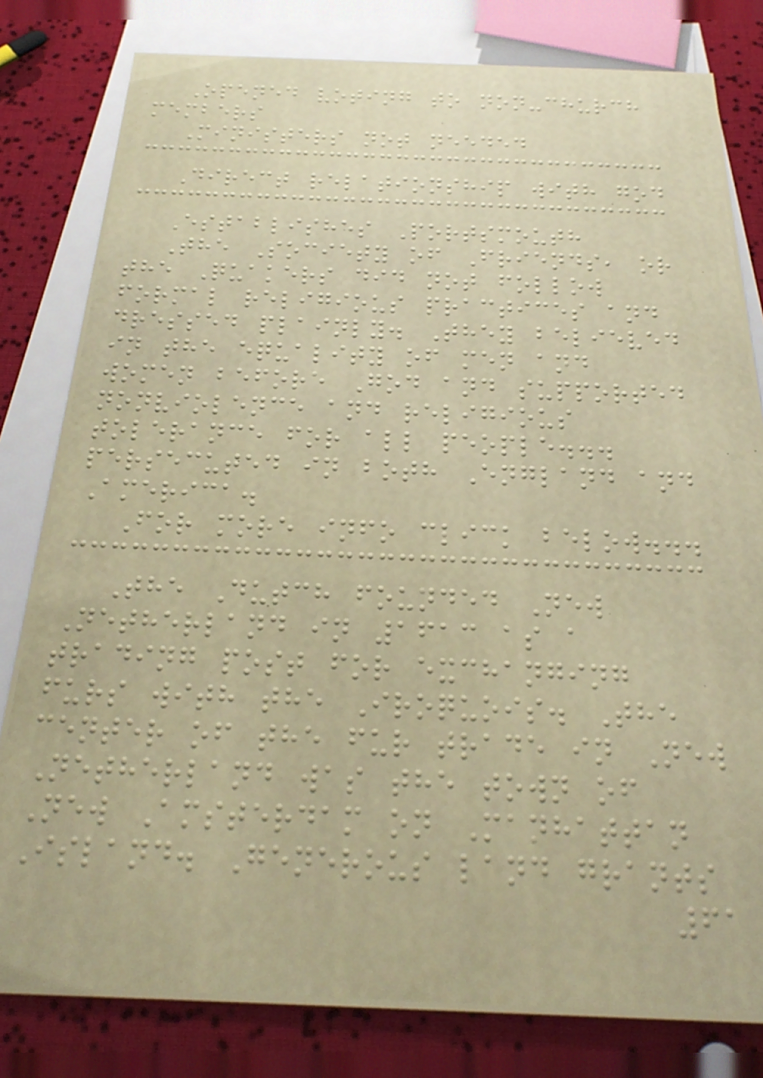Opened voting to non-church
members
Ministers not needed
Direct relationship with god
Establishes Portsmouth
The Society of Friends, or
the Quakers did not follow
formal religious practices and
dressed plainly. They believed
in the equality of men and
women before God and supported
nonviolence and religious
tolerance for all people...
persecuted in both England and
America.
For more info click below...
The Dutch founded New
Netherland in 1613 as a
trading post for exchanging
furs with the Iroquois. The
center of the fur trade in New
Netherland was the town of
New Amsterdam on Manhattan
Island. Generous land grants
61
